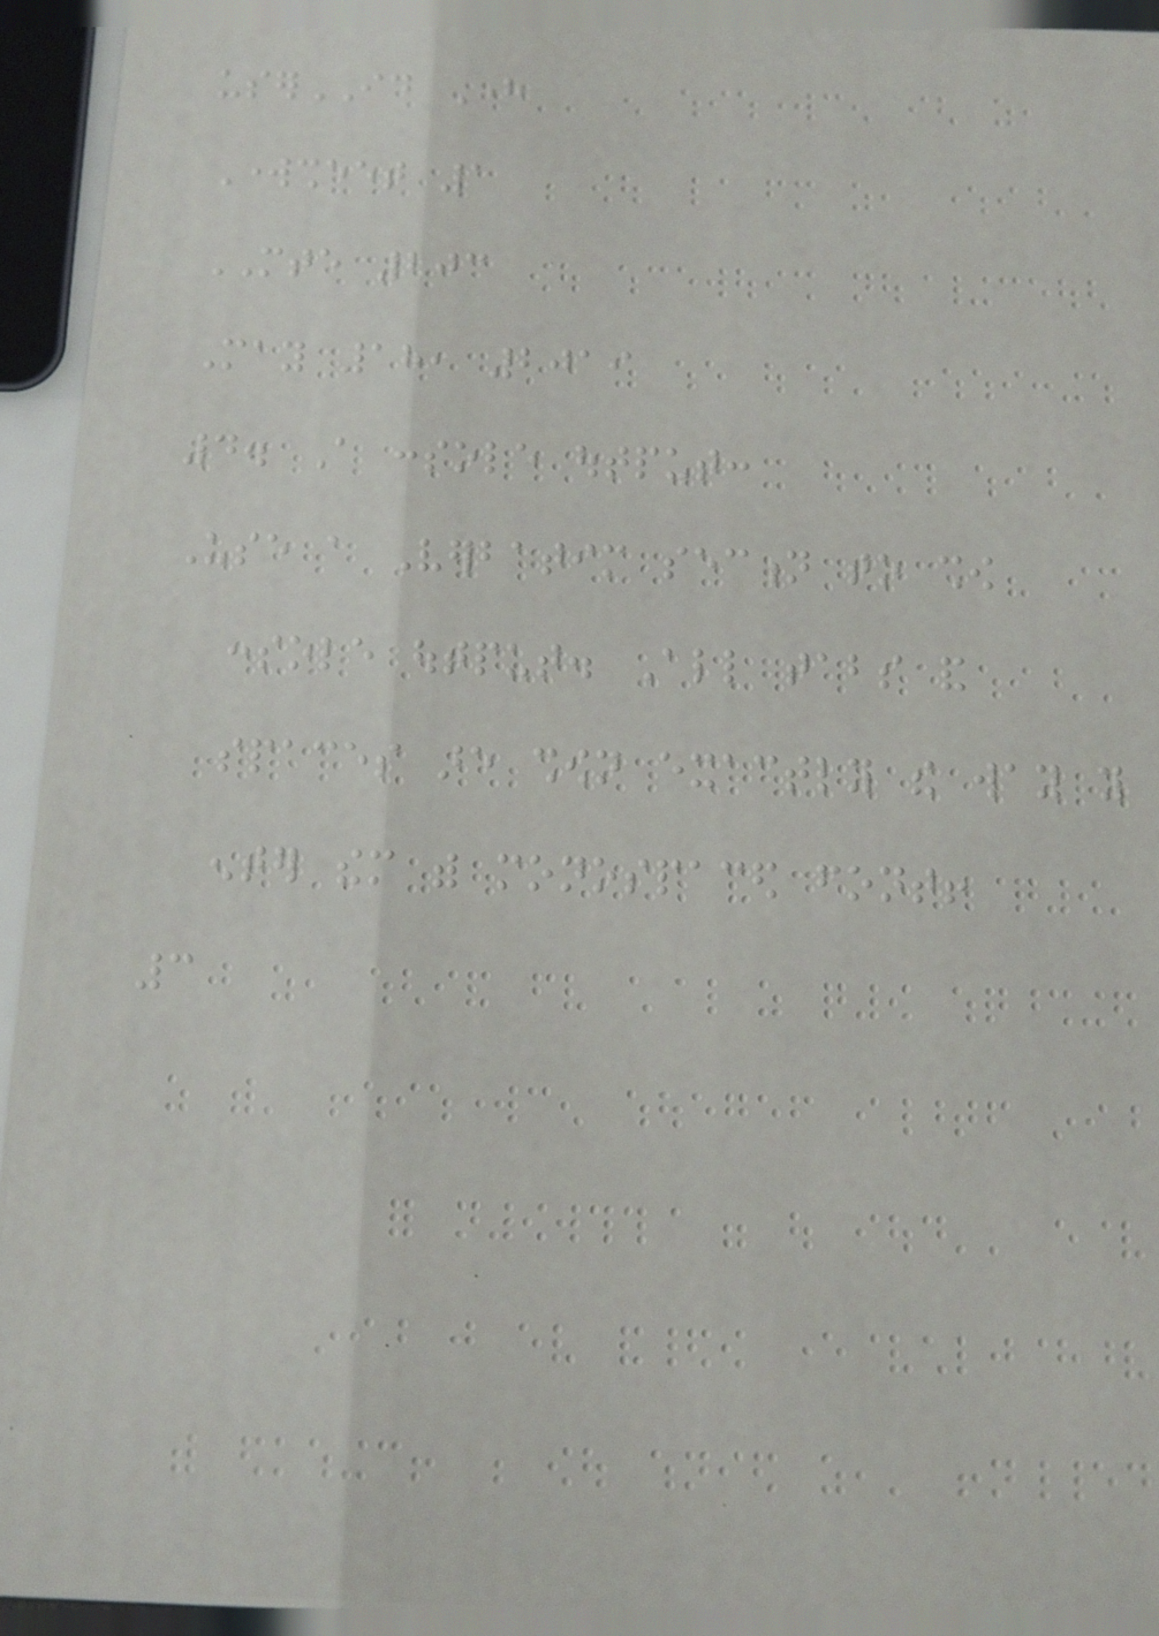userID Here
Worksheet 1
MTE 203
May 18, 2019
4. A console output:
Use a Verbatim section to show
console output. All tabs and
spaces are shown exactly the way you
enter them with monospaced font!
3
